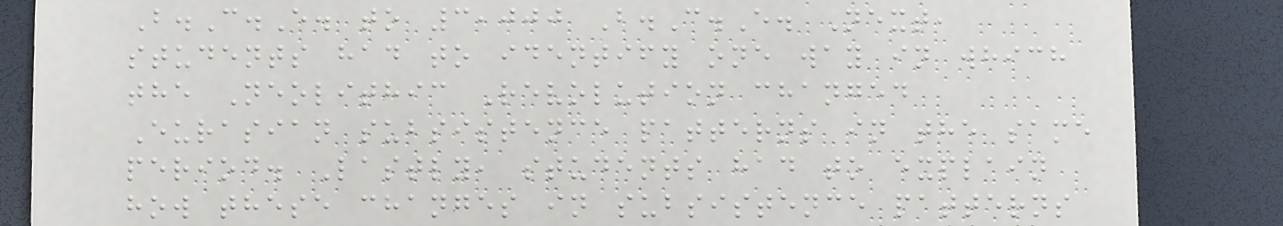B.C.E. to 3,000 B.C.E. Next,
students had to identify one way in which
the Neolithic Revolution changed
Eurasian subsistence patterns in the same
period. Lastly, students had to explain
how these changes in subsistence patterns
